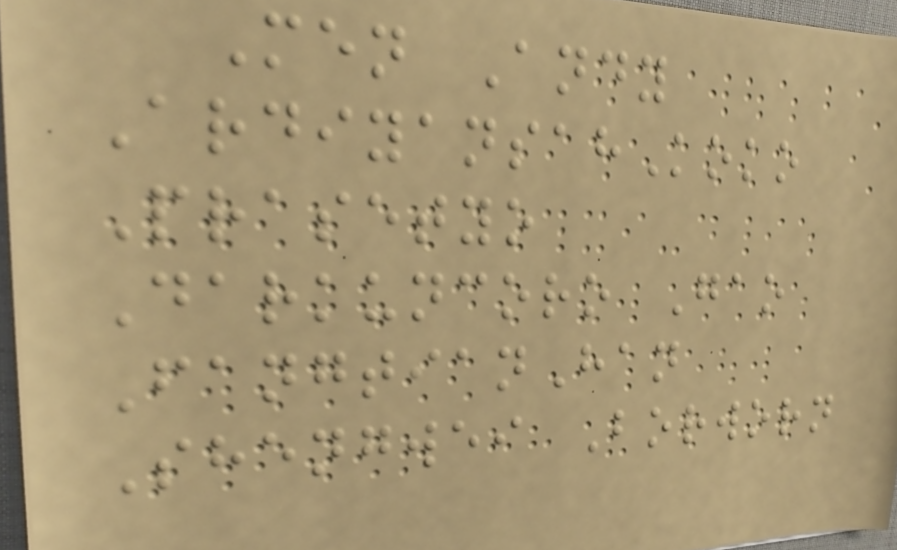Men Andy
ArdiyansahKoko
Prasetyo
Darkuncoro Gao
FangtianHan
Shengwei Borworn
